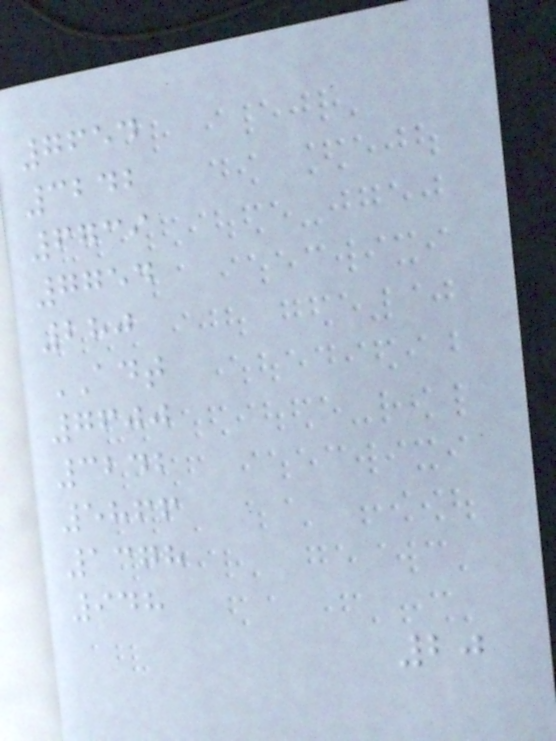7654
3242
6739
7754
280
ADT
7600
3242
5866
1378
948
20
